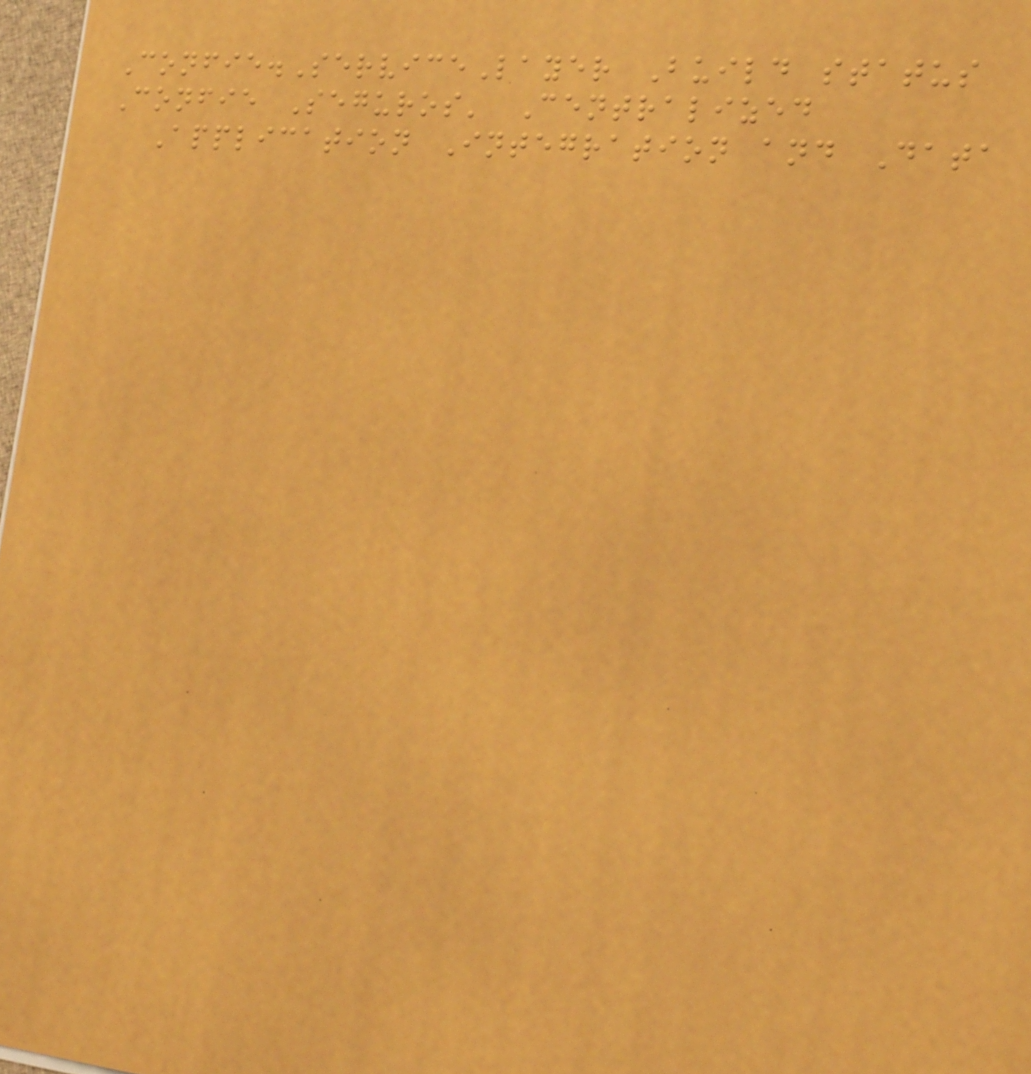Confie.ServiceLayer Build status
Confie Seguros' Centralized
Application Integration and Data
